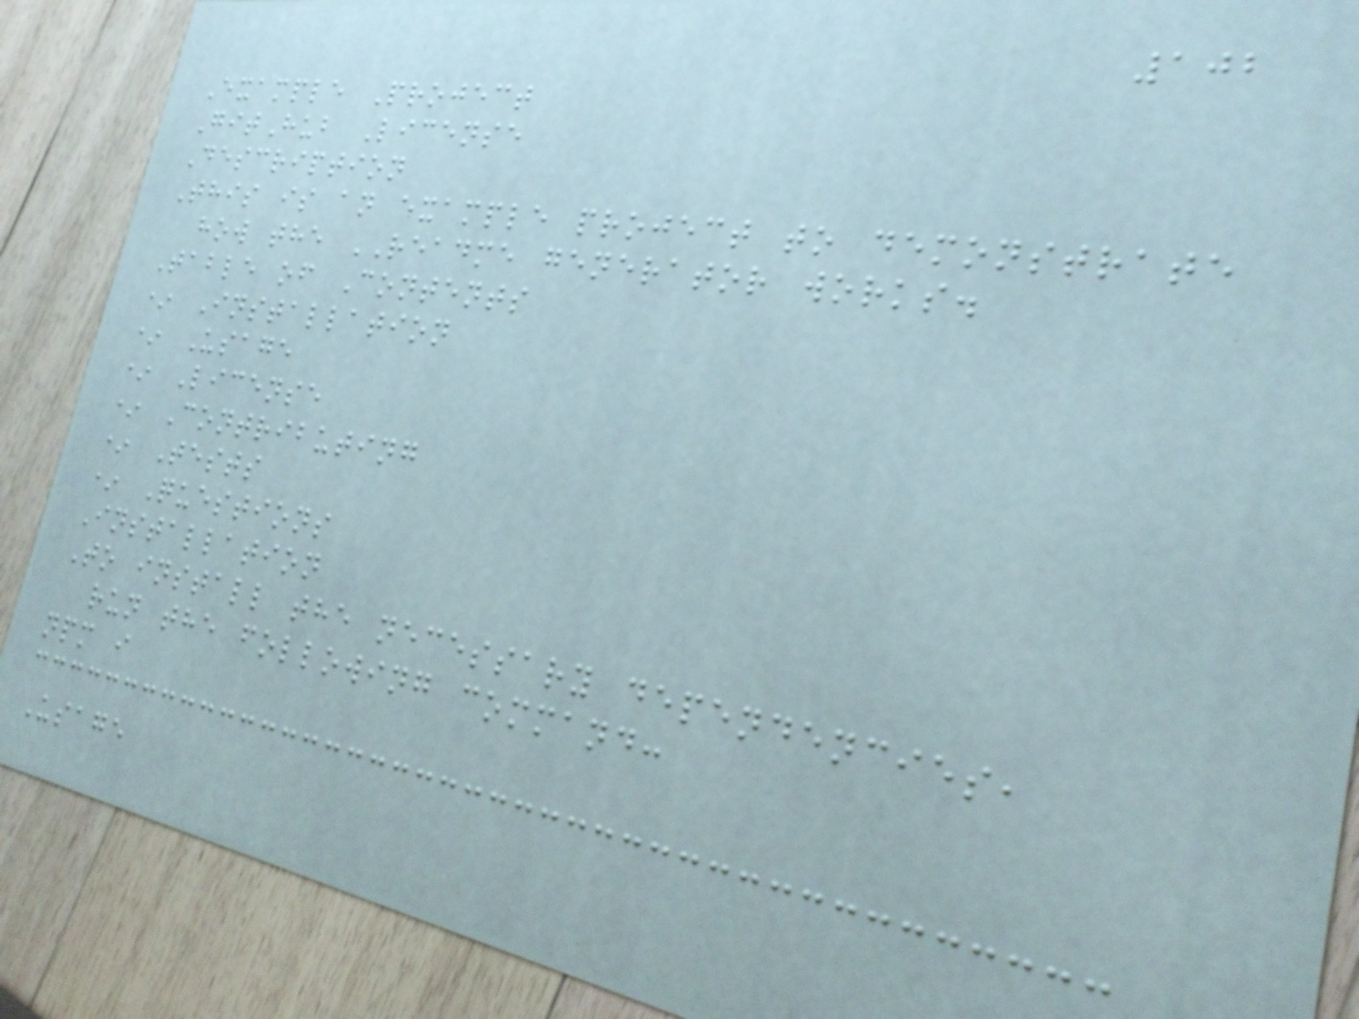102
Example Project
GitHub License
Description
This is an example project to demonstrate
how the README generator works.
Table of Contents
* Installation
* Usage
* License
* Contributing
* Tests
* Questions
Installation
To install the necessary dependencies,
run the following command:
npm i
Usage
